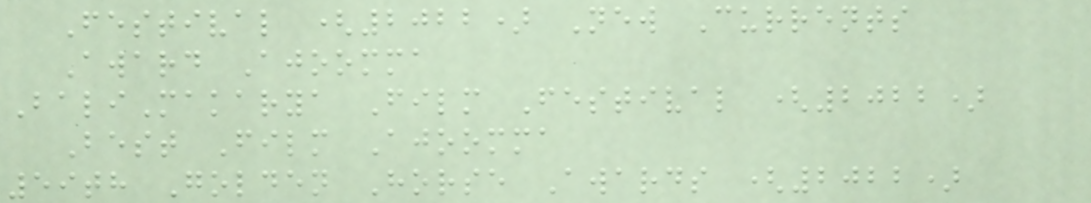Festival (2022) New Currents
Award Ajoomma
BaliMakarya Film Festival (2022)
Best Film Ajoomma
59th Golden Horse Awards (2022)
